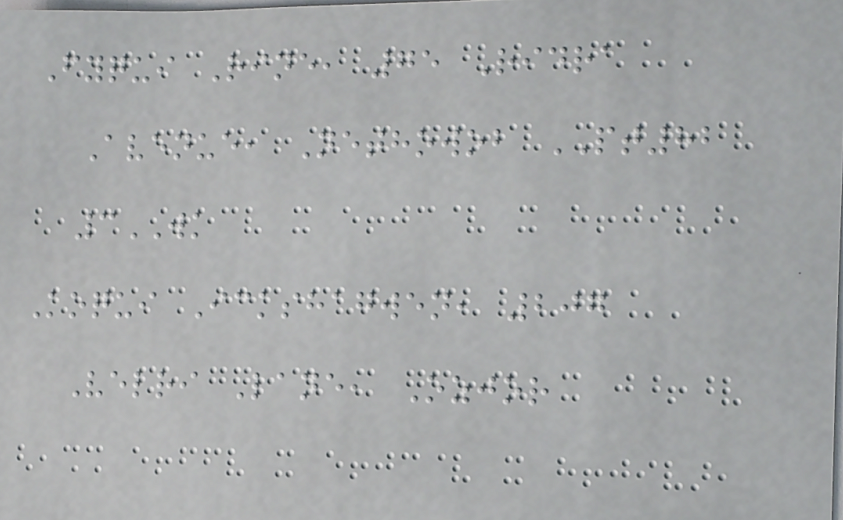Fyqui Rine, 75 Ridra
Avenue, Nethowob PT82
3WK
Koqui Ickshagwen, 207
Velri Lane, Ozjor
